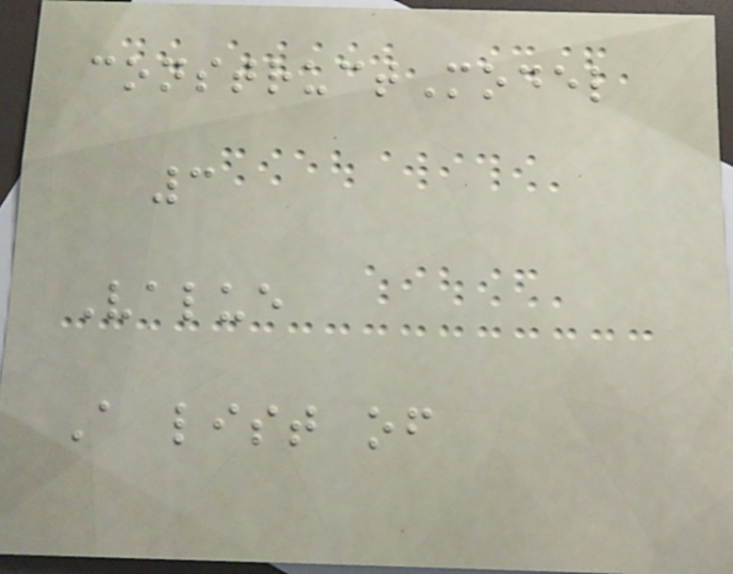constructModel
3
Value
A list of
